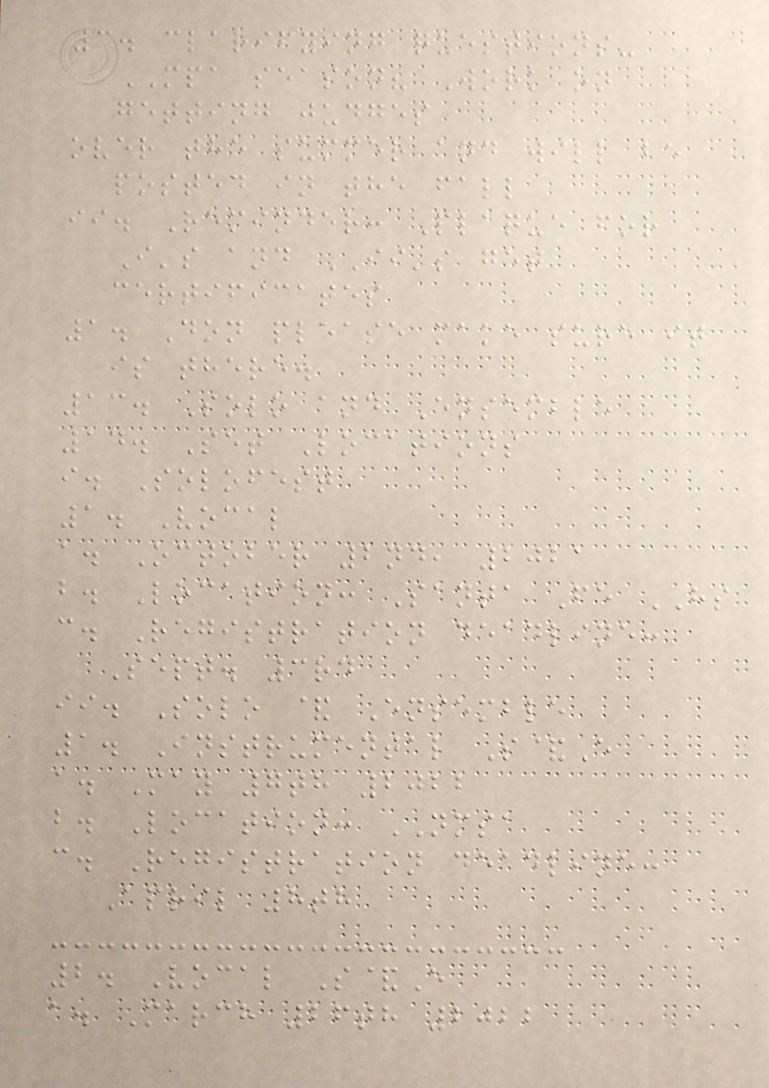3. clarifying questions-
MPA season? Work on
getting judges
over the summer and will be
posted in the fall
ii. Reminder: Plaque for
I's and II's get
certificates
1. Don please make sure it
is there.
13. Solo and Ensemble
14. Set Locations
i. Solofest
1. Vocal
a. October 2nd, 2021
b. Location: Santa Fe HS
c. Registration deadline:
Sept. 3rd
ii. Solo & Ensemble
1. Instrumental S&E
a. May 7th 2022
b. Location: NMSA
c. Registration deadline:
April 8th
2. Vocal S&E
a. March 26th 2022
